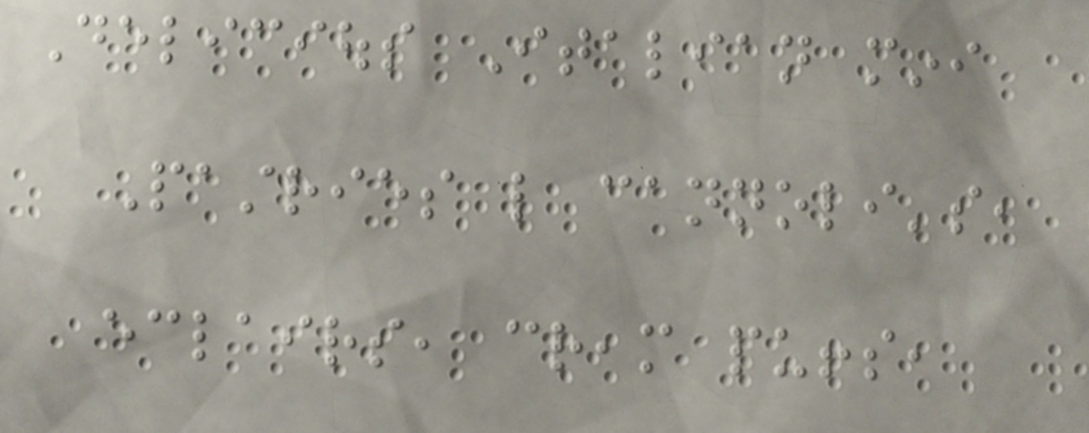Delicious Italian mini
Pastries like cannoli's,
eclairs, cream puffs,
